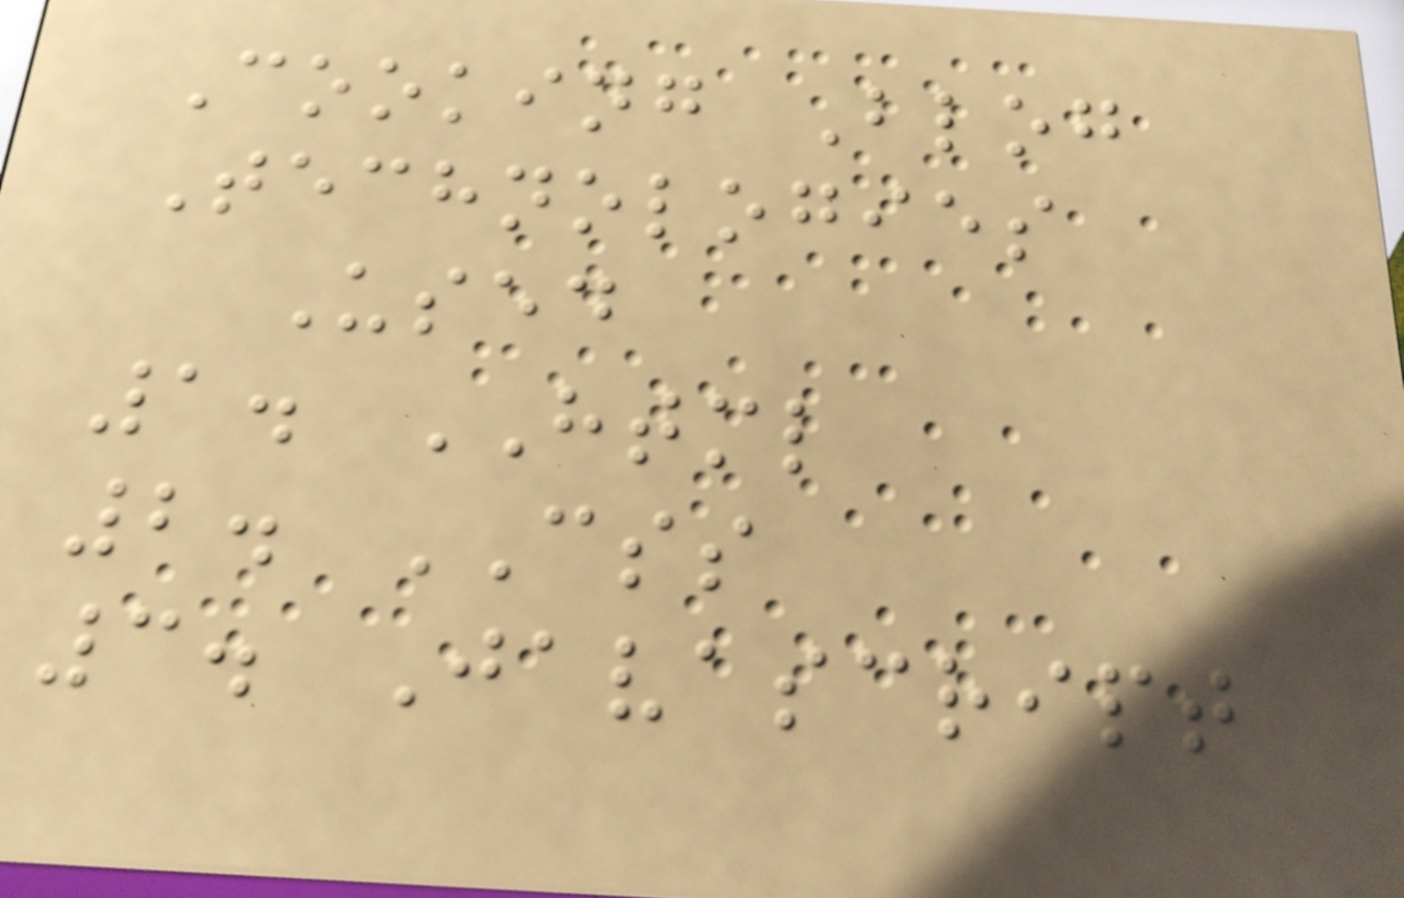Cooking Blog
Technologies
Used
1. HTML
2. CSS
3. Javascript
